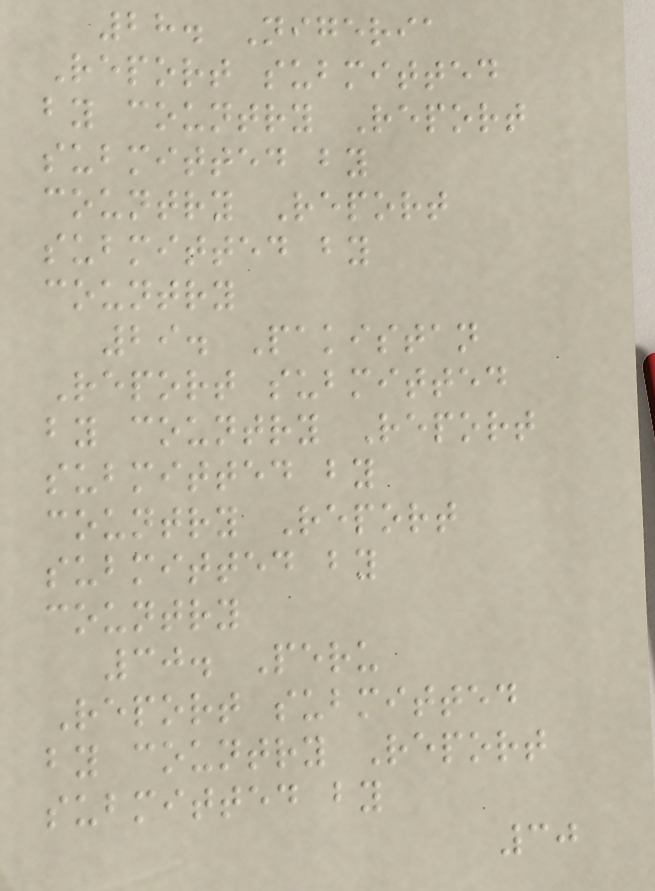28. Nigeria
Report submitted
by country Report
submitted by
country Report
submitted by
country
29. Pakistan
Report submitted
by country Report
submitted by
country Report
submitted by
country
30. Peru
Report submitted
by country Report
submitted by
30
